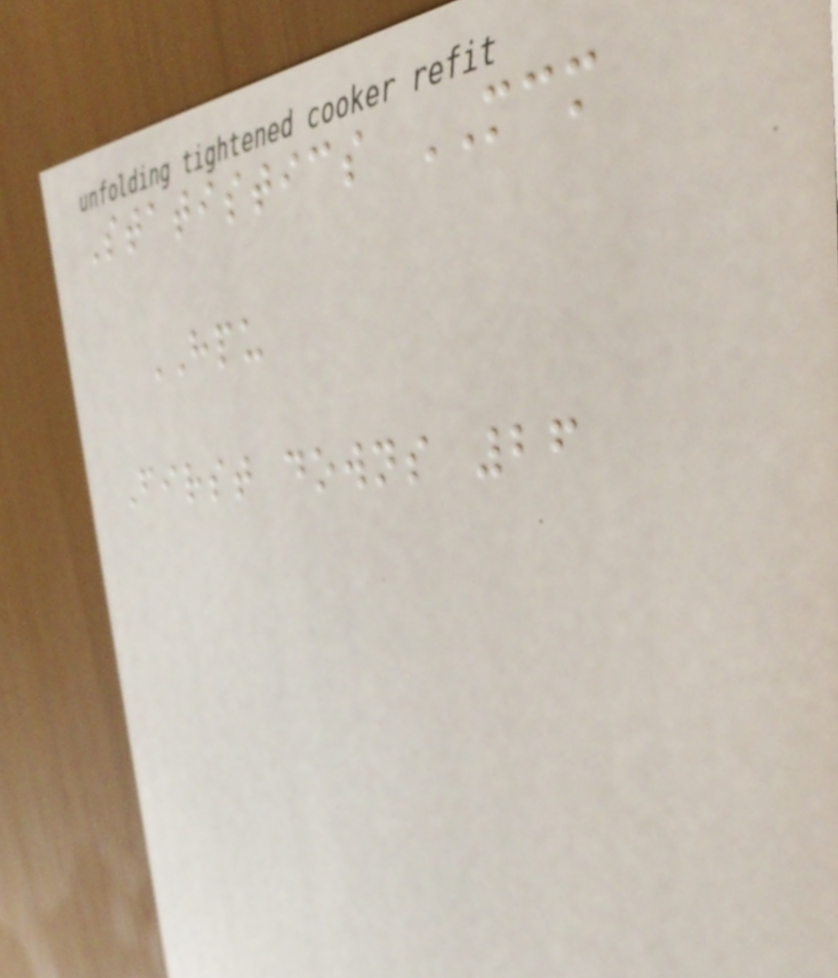Statistics MCM
HPU
First downs 26
